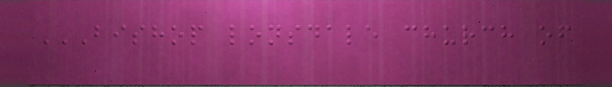BISHOP LONSDALE CHURCH OF
